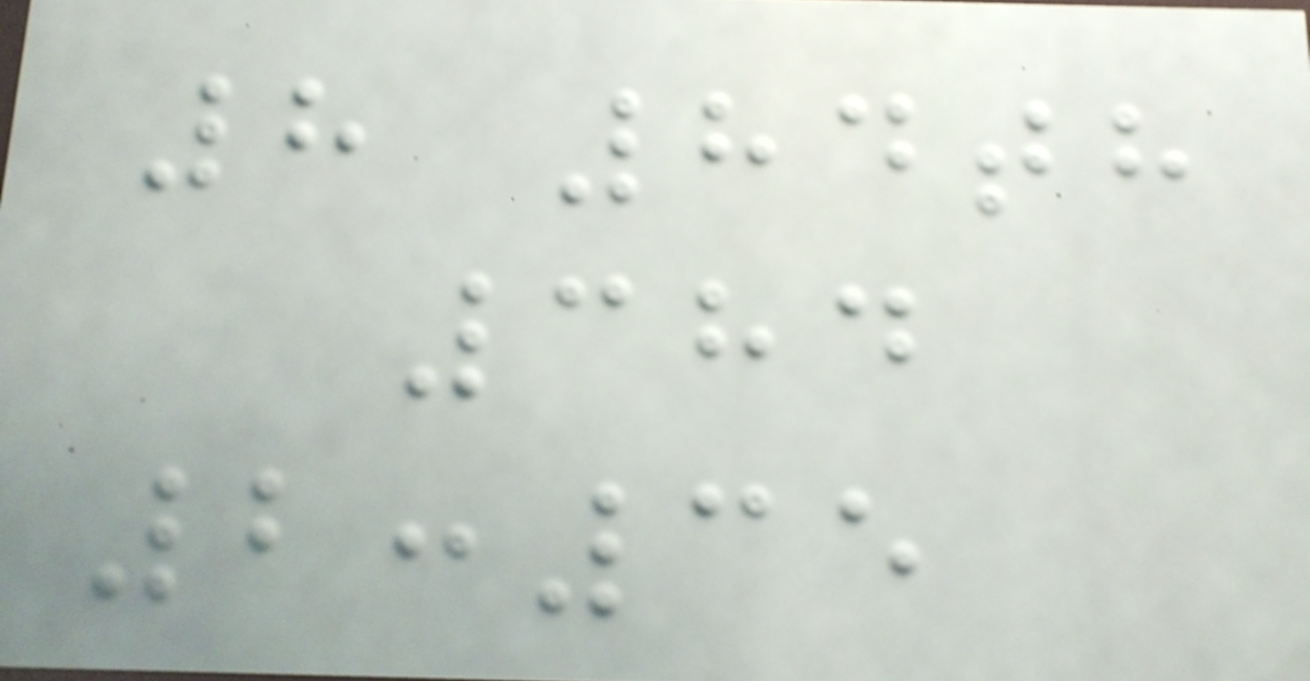8 84th
384
2:35
